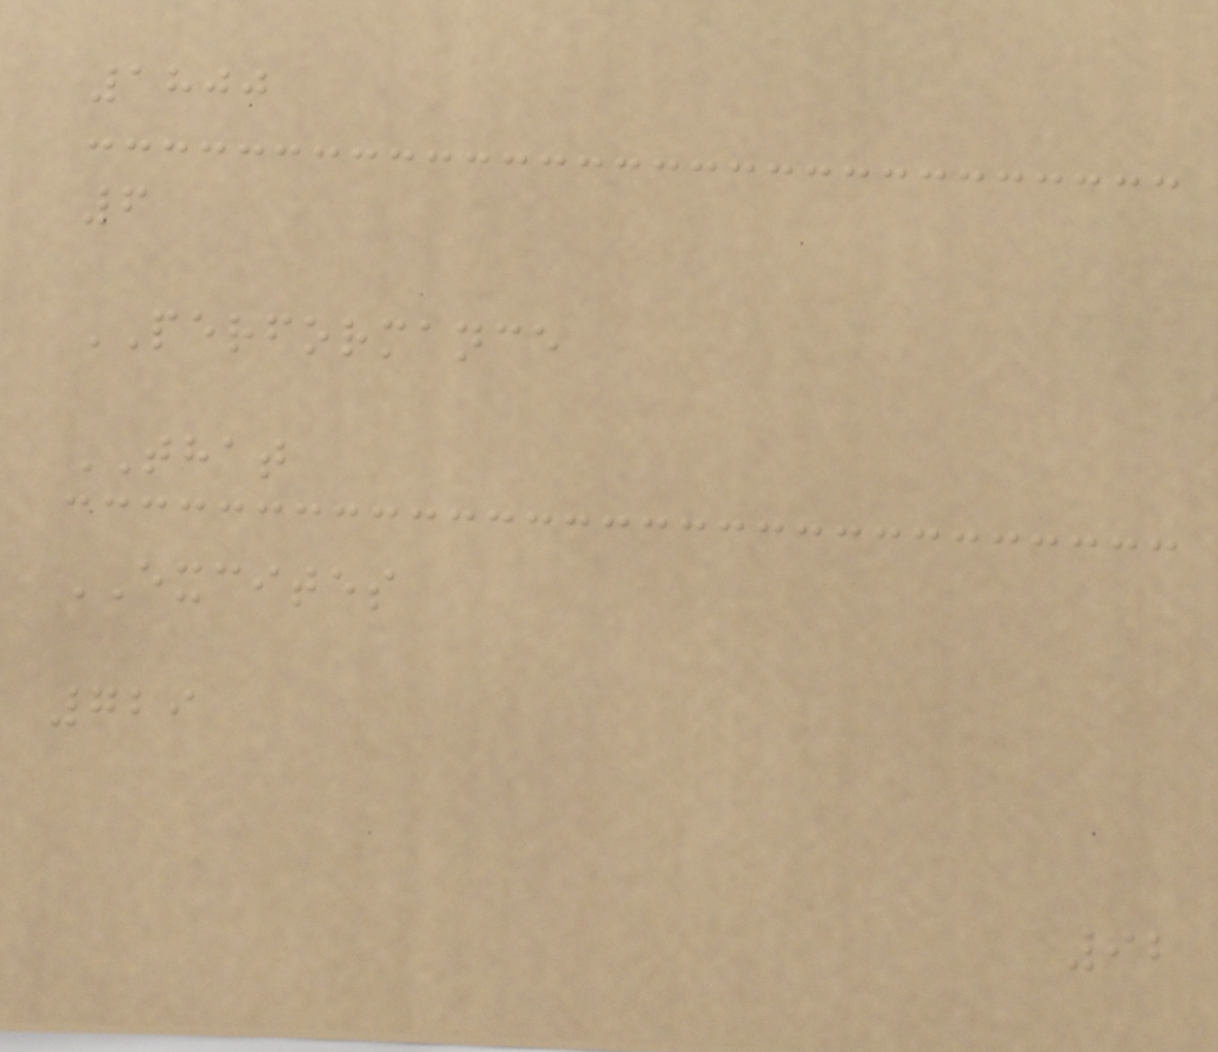1800
6
PERFORMANCE
THAT
EXCITES
729
92
